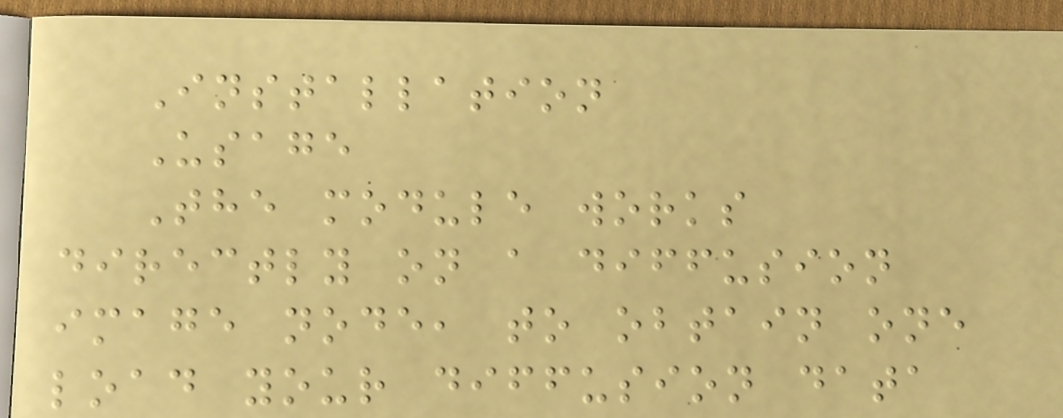Installation
Usage
The module works
directly on a diffusion
image node, to obtain one
load your diffusion data
